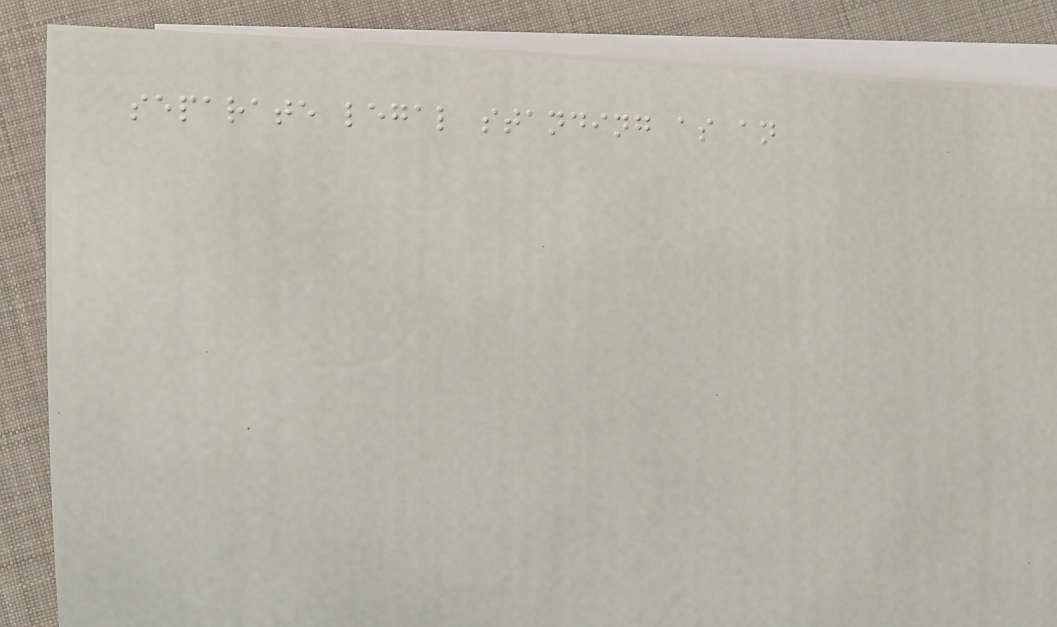separate legal standing as an
